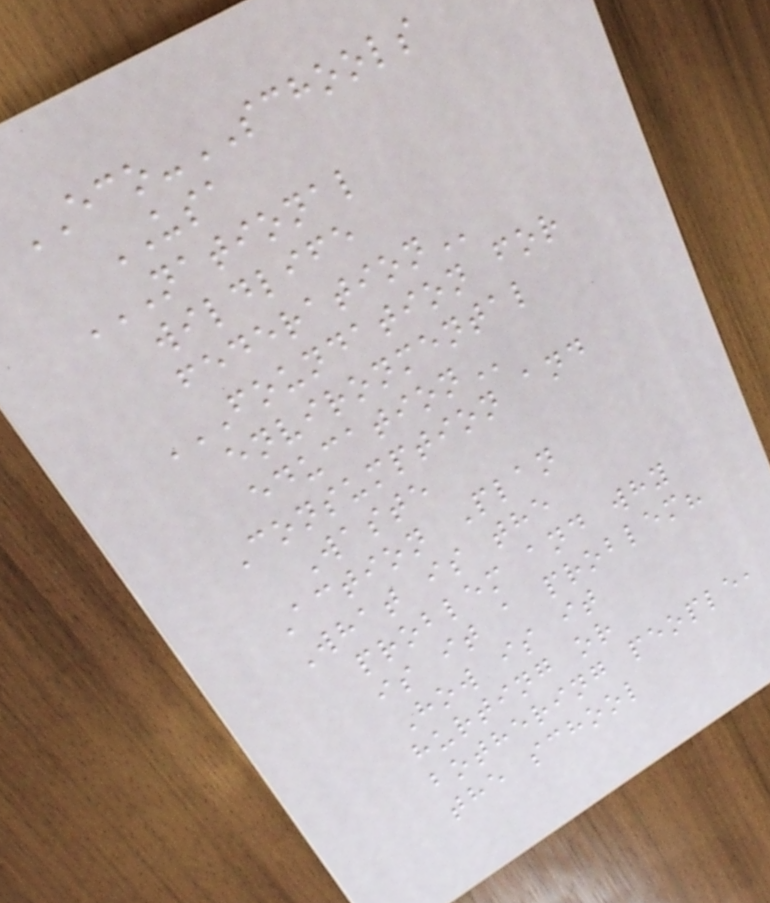ECO-SCHOOLS
USA
NATIONAL
WILDLIFE
FEDERATION
FOUNDATION FOR
ENVIRONMENTAL
EDUCATION
Consumption and
Waste
Action Plan
What is the
problem and why
is it a problem?
How is it
hurting or
bothering people,
the school
